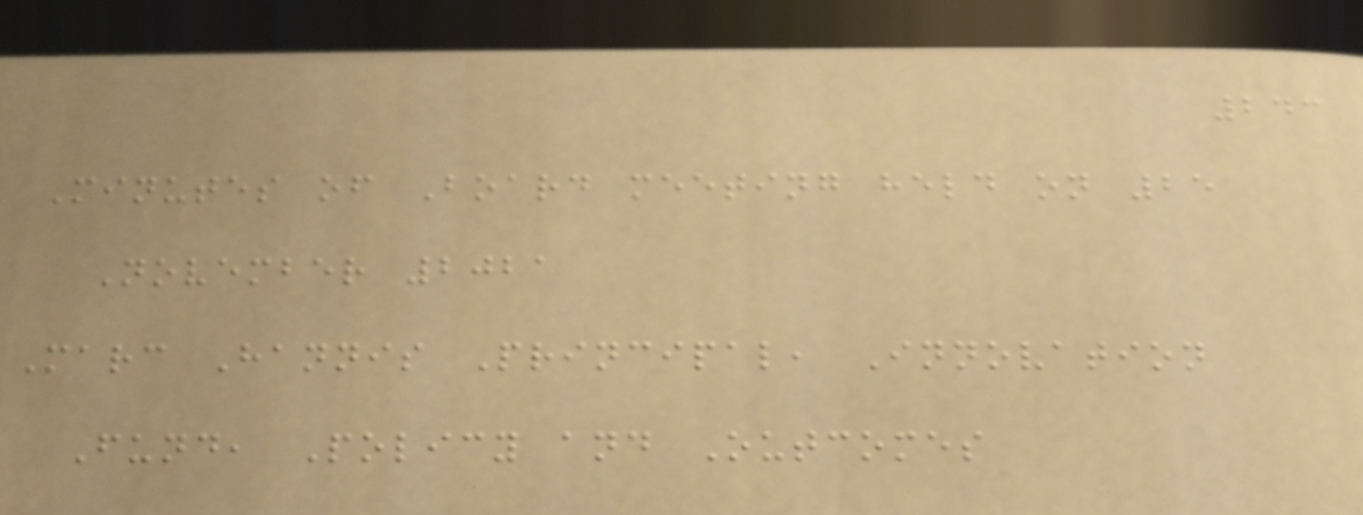243
Minutes of Board meeting held on 25
November 2021
Marc Hannis Principal, Innovation
Fund, Policy and Outcomes
